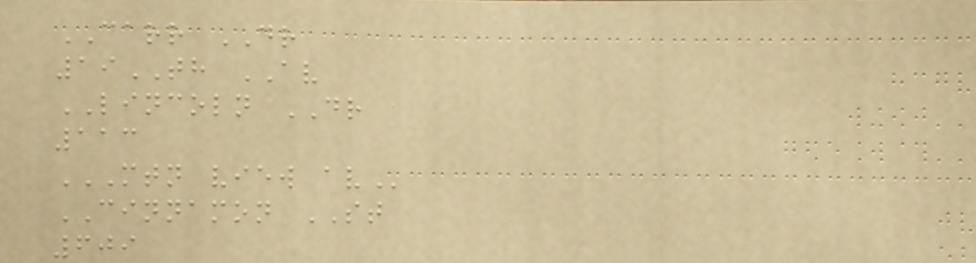CARR DR
19TH AV
LINCOLN DR
113
MTN VIEW AV
CINNAMON ST
609
